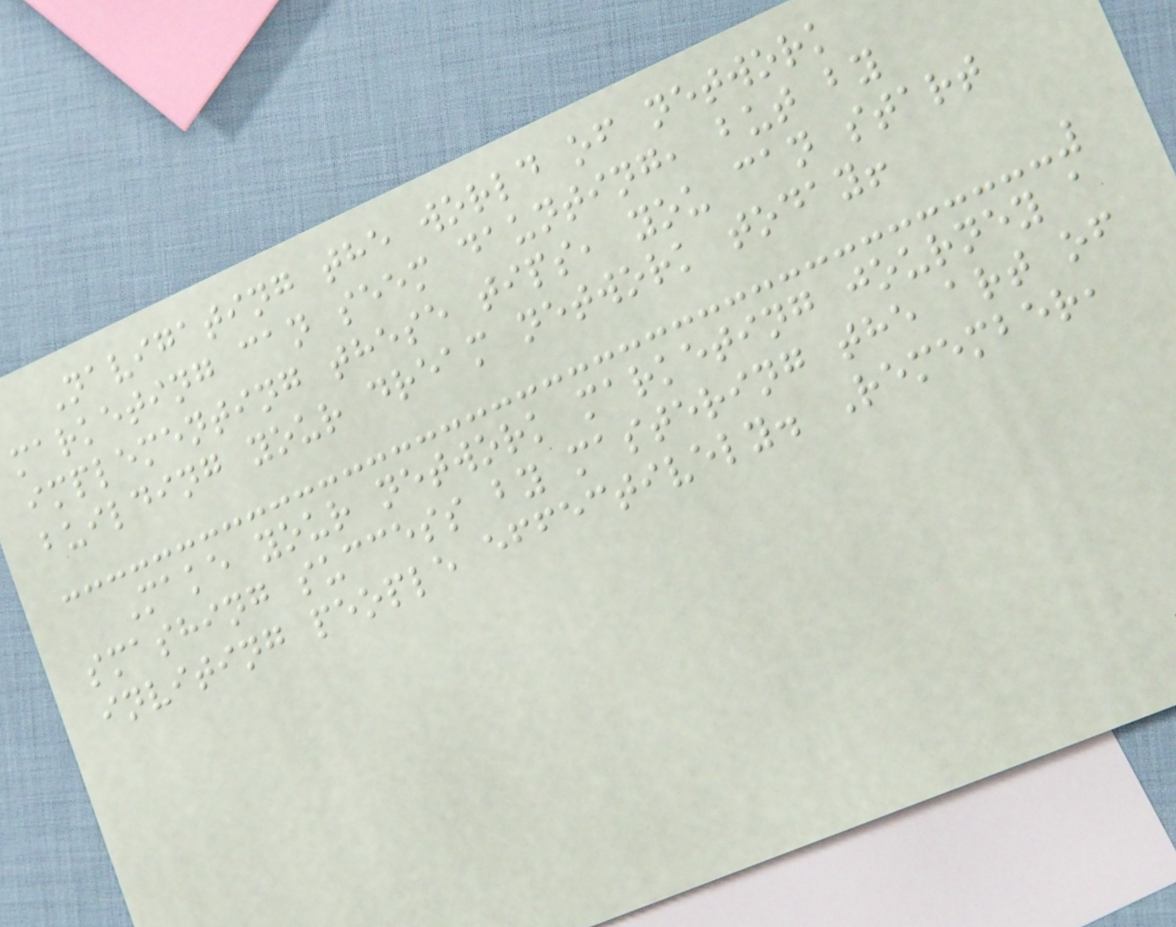Navigating the world of network
marketing can seem daunting, but by
implementing these tips, you can start
building your dream network today!
Make your network marketing journey a
smashing success by mastering the art of
inviting people effectively. Remember,
